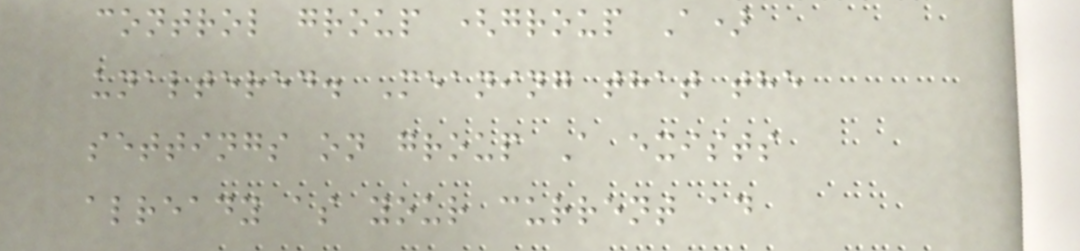control group (group A)
unaltered. Meaning that the
settings on group A exists
already as your current ad
